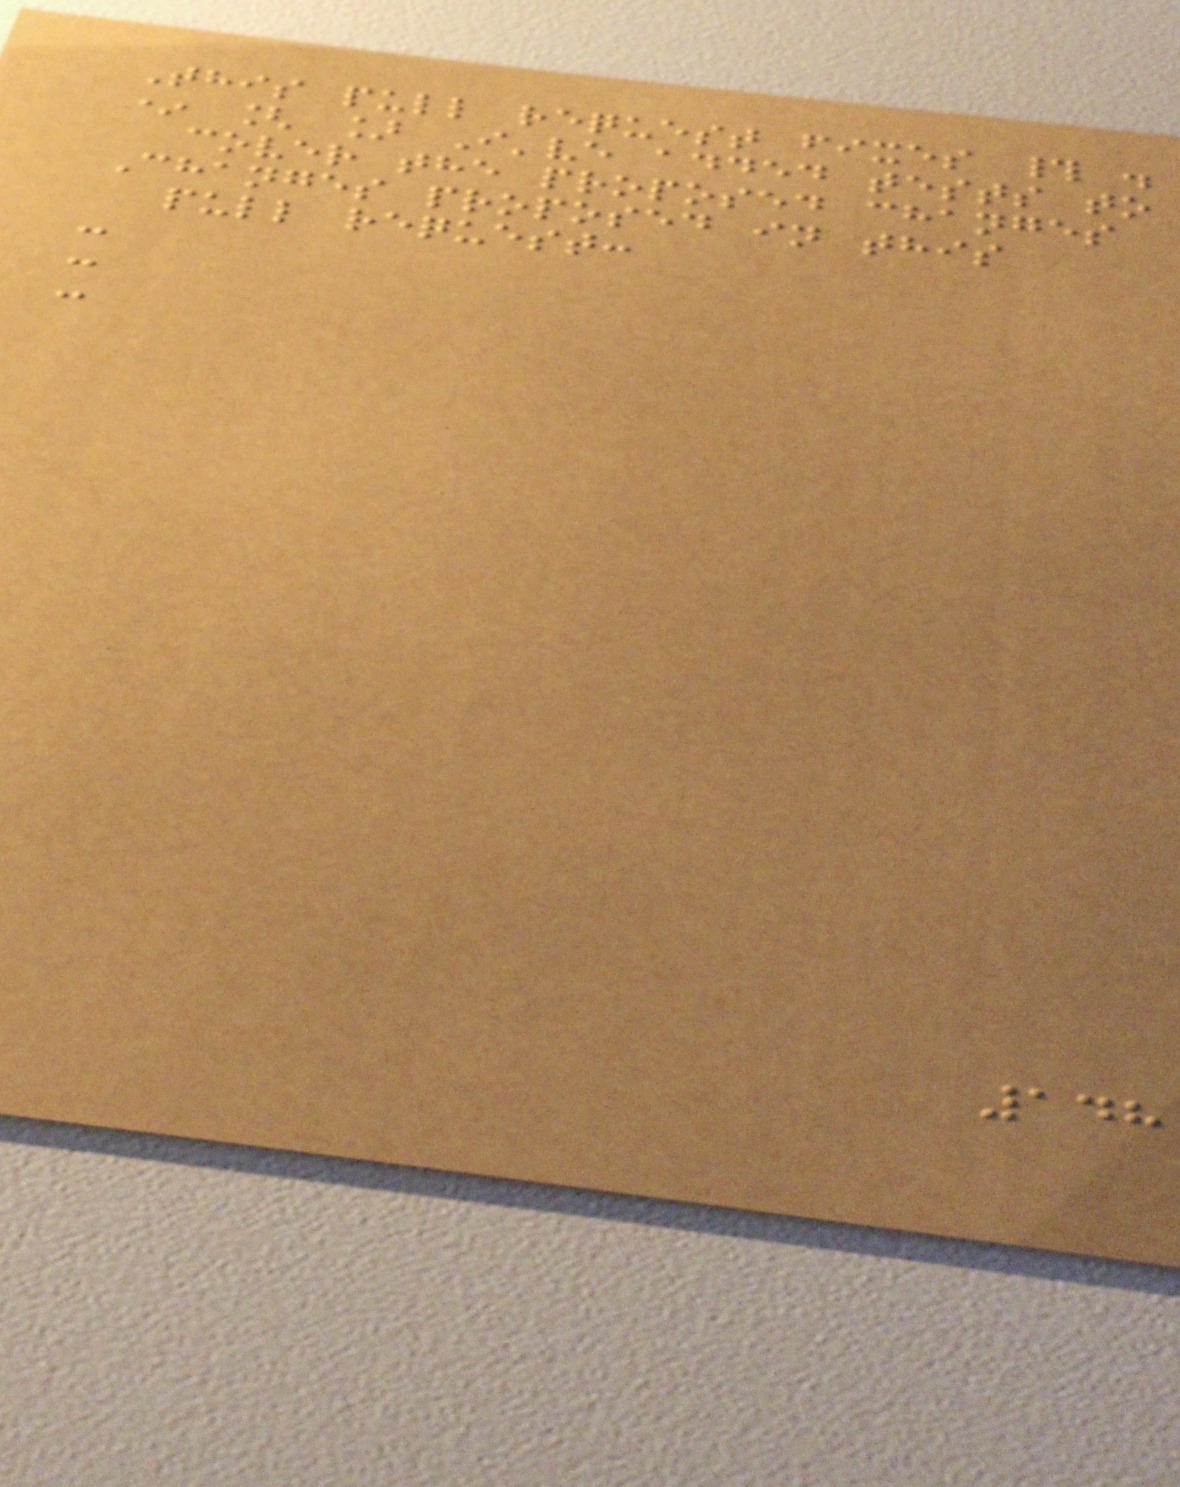This pull request fixes # .
* [ ] I've added tests to
cover the proposed changes
Changes proposed in this
pull request:
-
-
-
148
